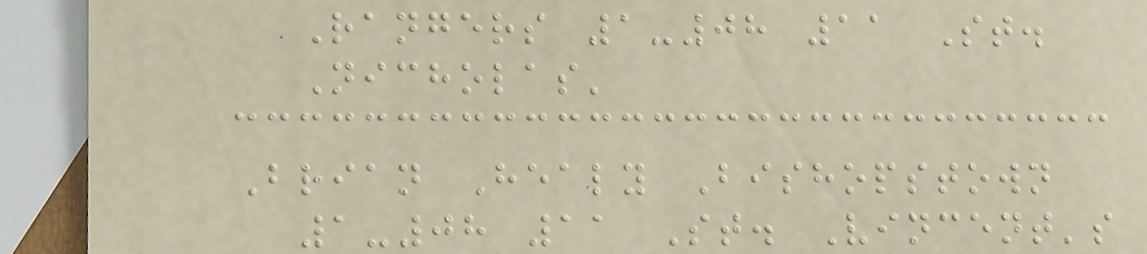Rangers 1-08 11 St.
Nicholas'
Brian Healy Bishopstown
1-08 11 St. Vincent's
